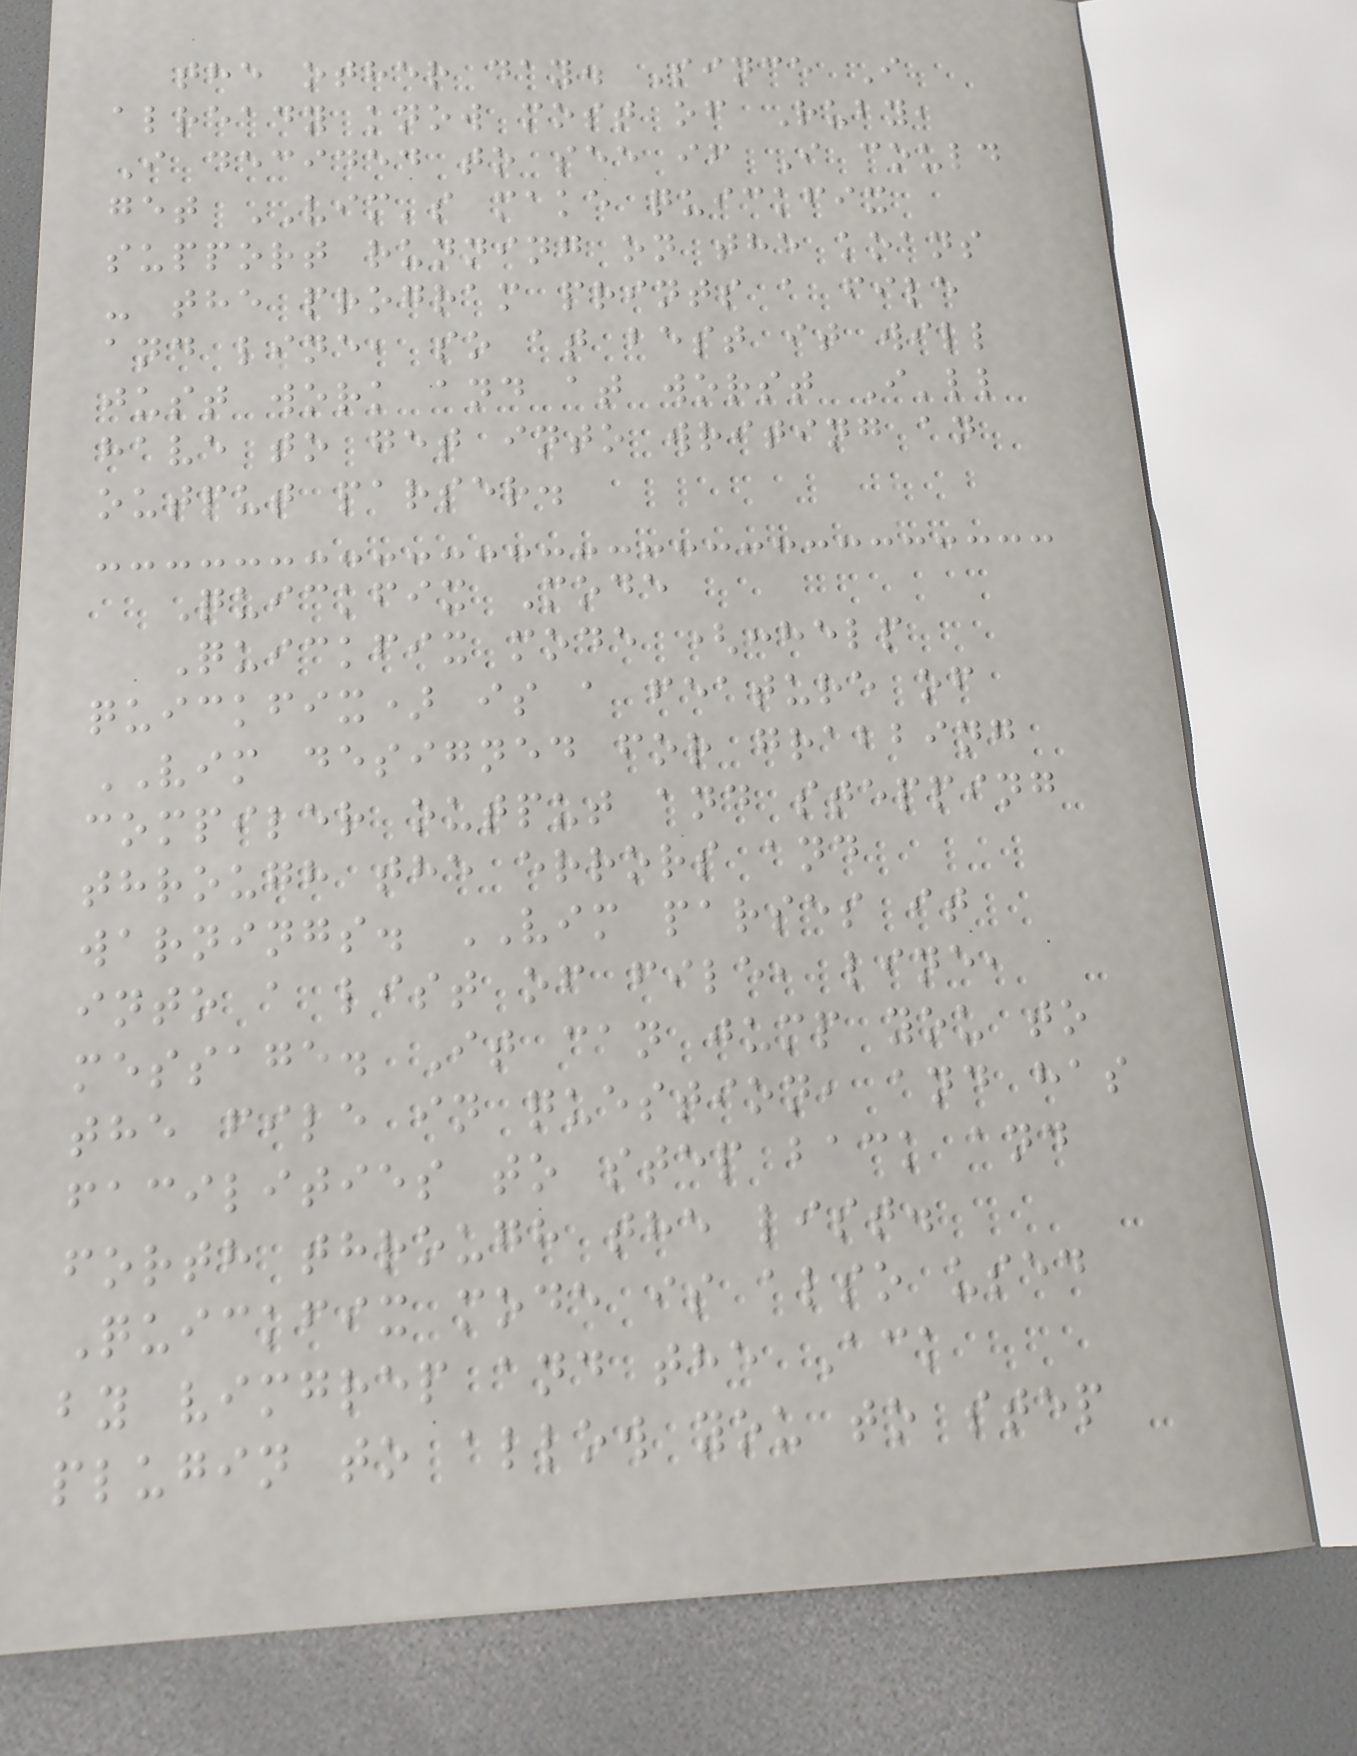the other day. Since I
already know most of Ruby,
I decided to see if I could
get VIM's make quickfix
support running on the koans
- the program prints a file
and line, so at best it will
just work and at worst I'll
have to get into writing an
output parser.
Quickfix Mode
Quickfix mode (:help
quickfix) is a feature of
VIM designed for grabbing
compiler output and stepping
through the errors and
warnings. VIM parses it
into a list of file, line,
message. It can jump you to
the file in question, and has
facilities to step back and
forth through the list.
Quickfix mode is also used
by vimgrep and the Ack
plugin to allow you to step
